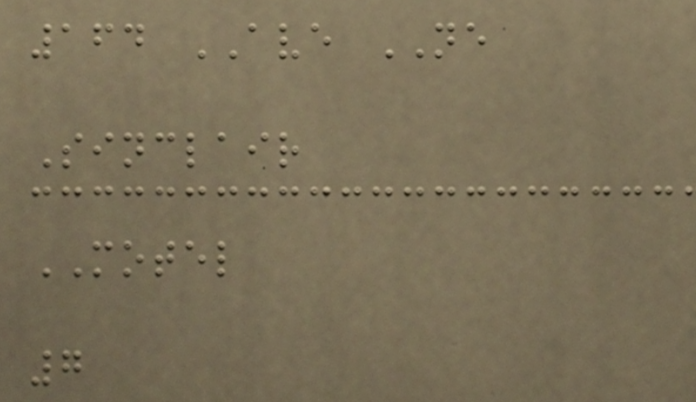164 AVE NE
Sinclair
MOTEL
7
